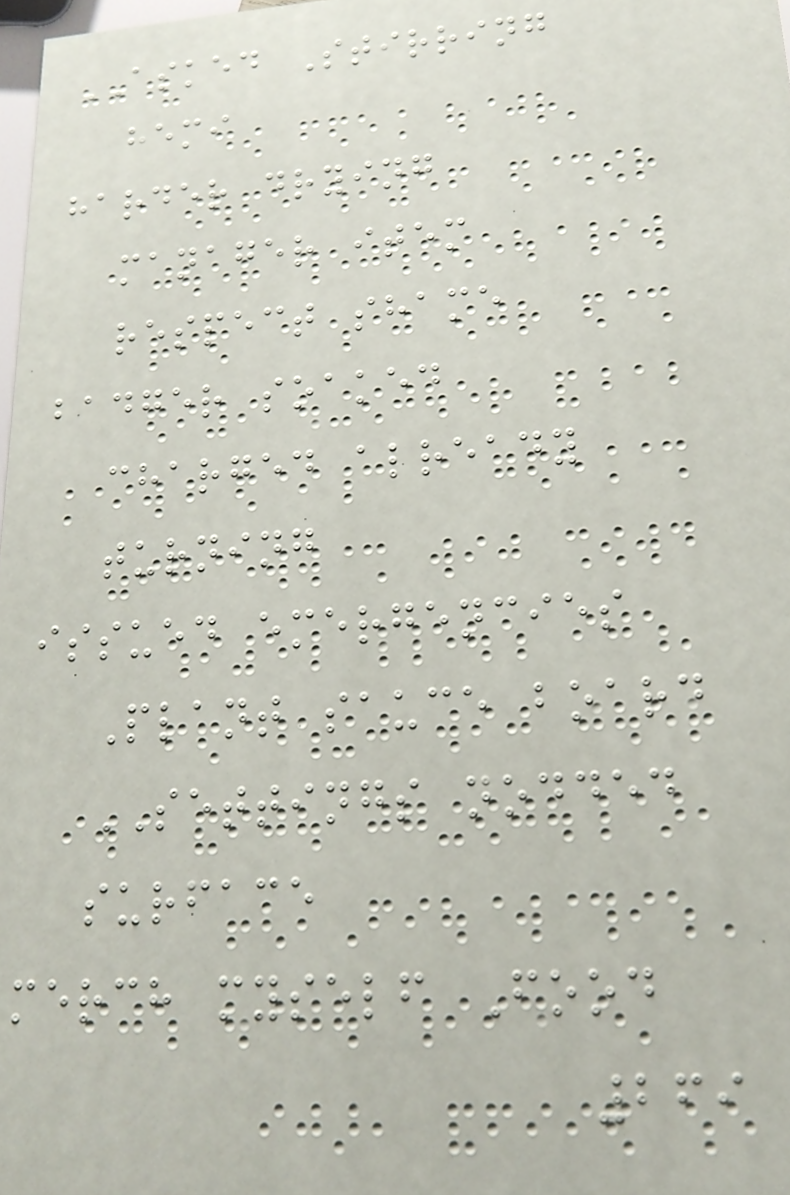ASKED Stirring
hemi
harder drying
manager item
respect shame
badger soaked
charged already
turning
issued emergencies
Plant sauce board
SETTINGS nodded
surface
merch myself Food
269
